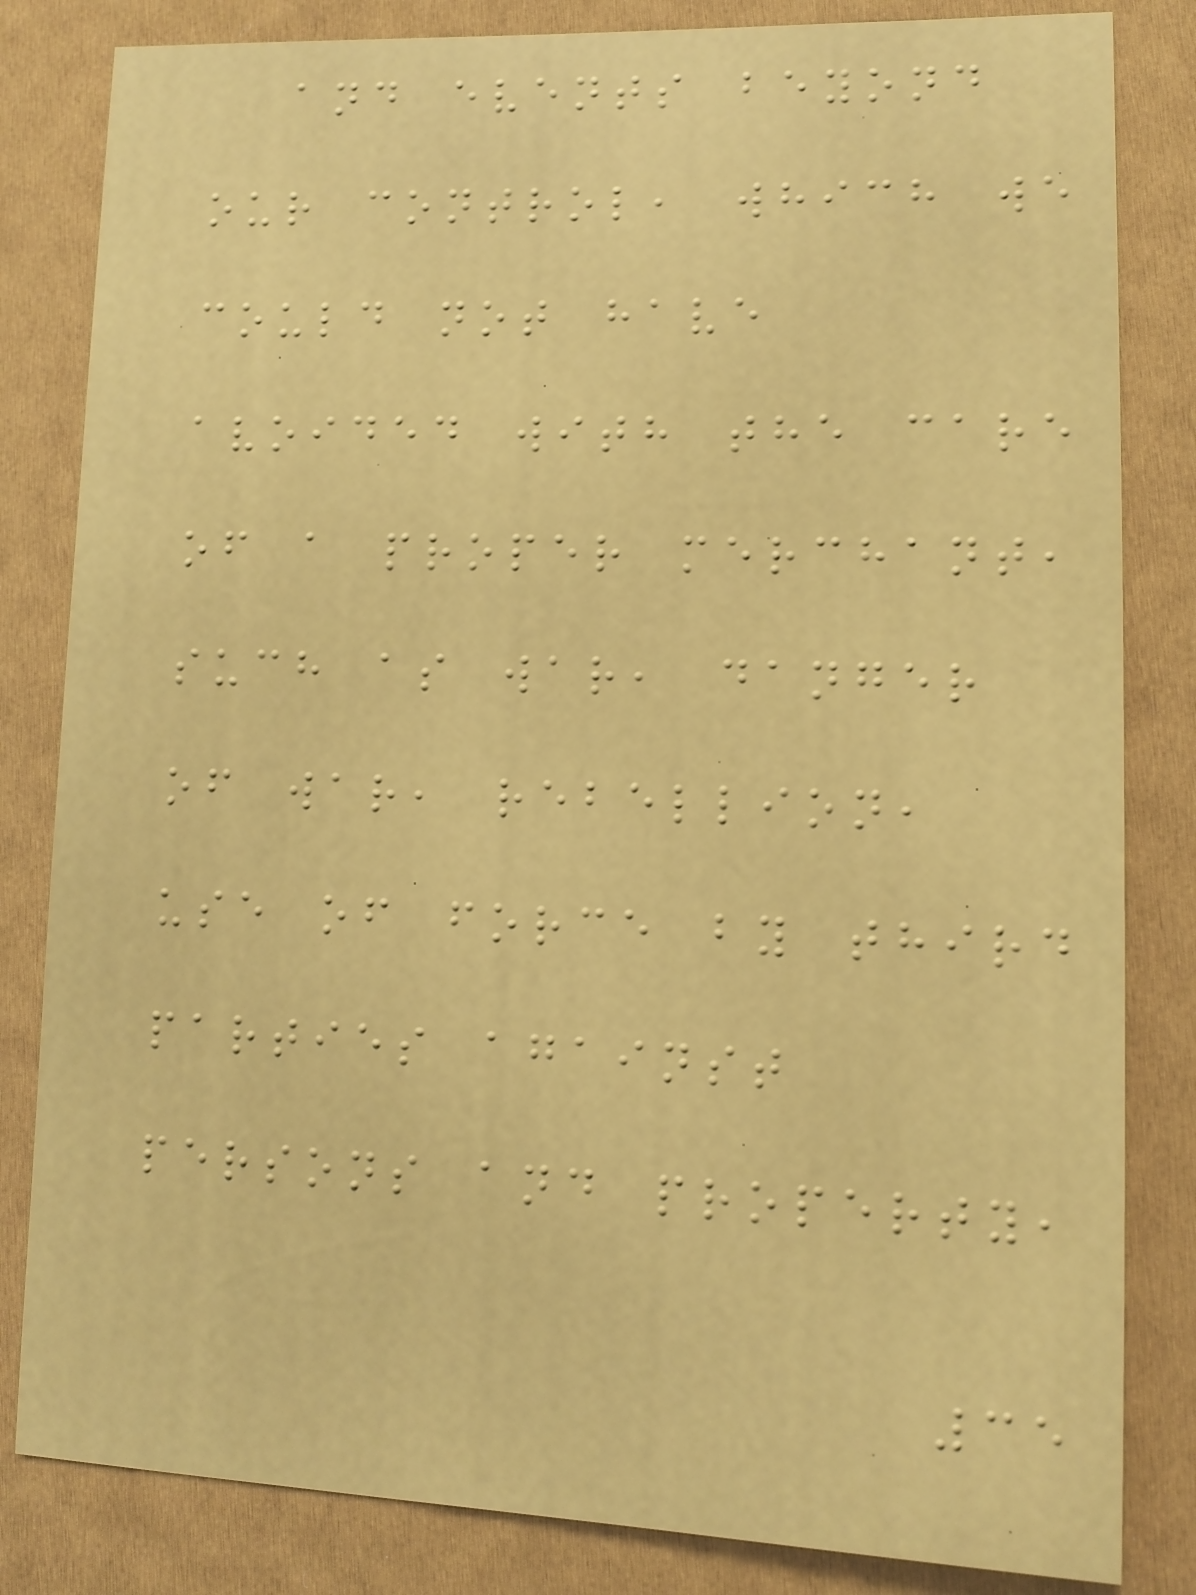and events beyond
our control, which we
could not have
avoided with the care
of a proper merchant,
such as war, danger
of war, rebellion,
use of force by third
parties against
persons and property,
35
